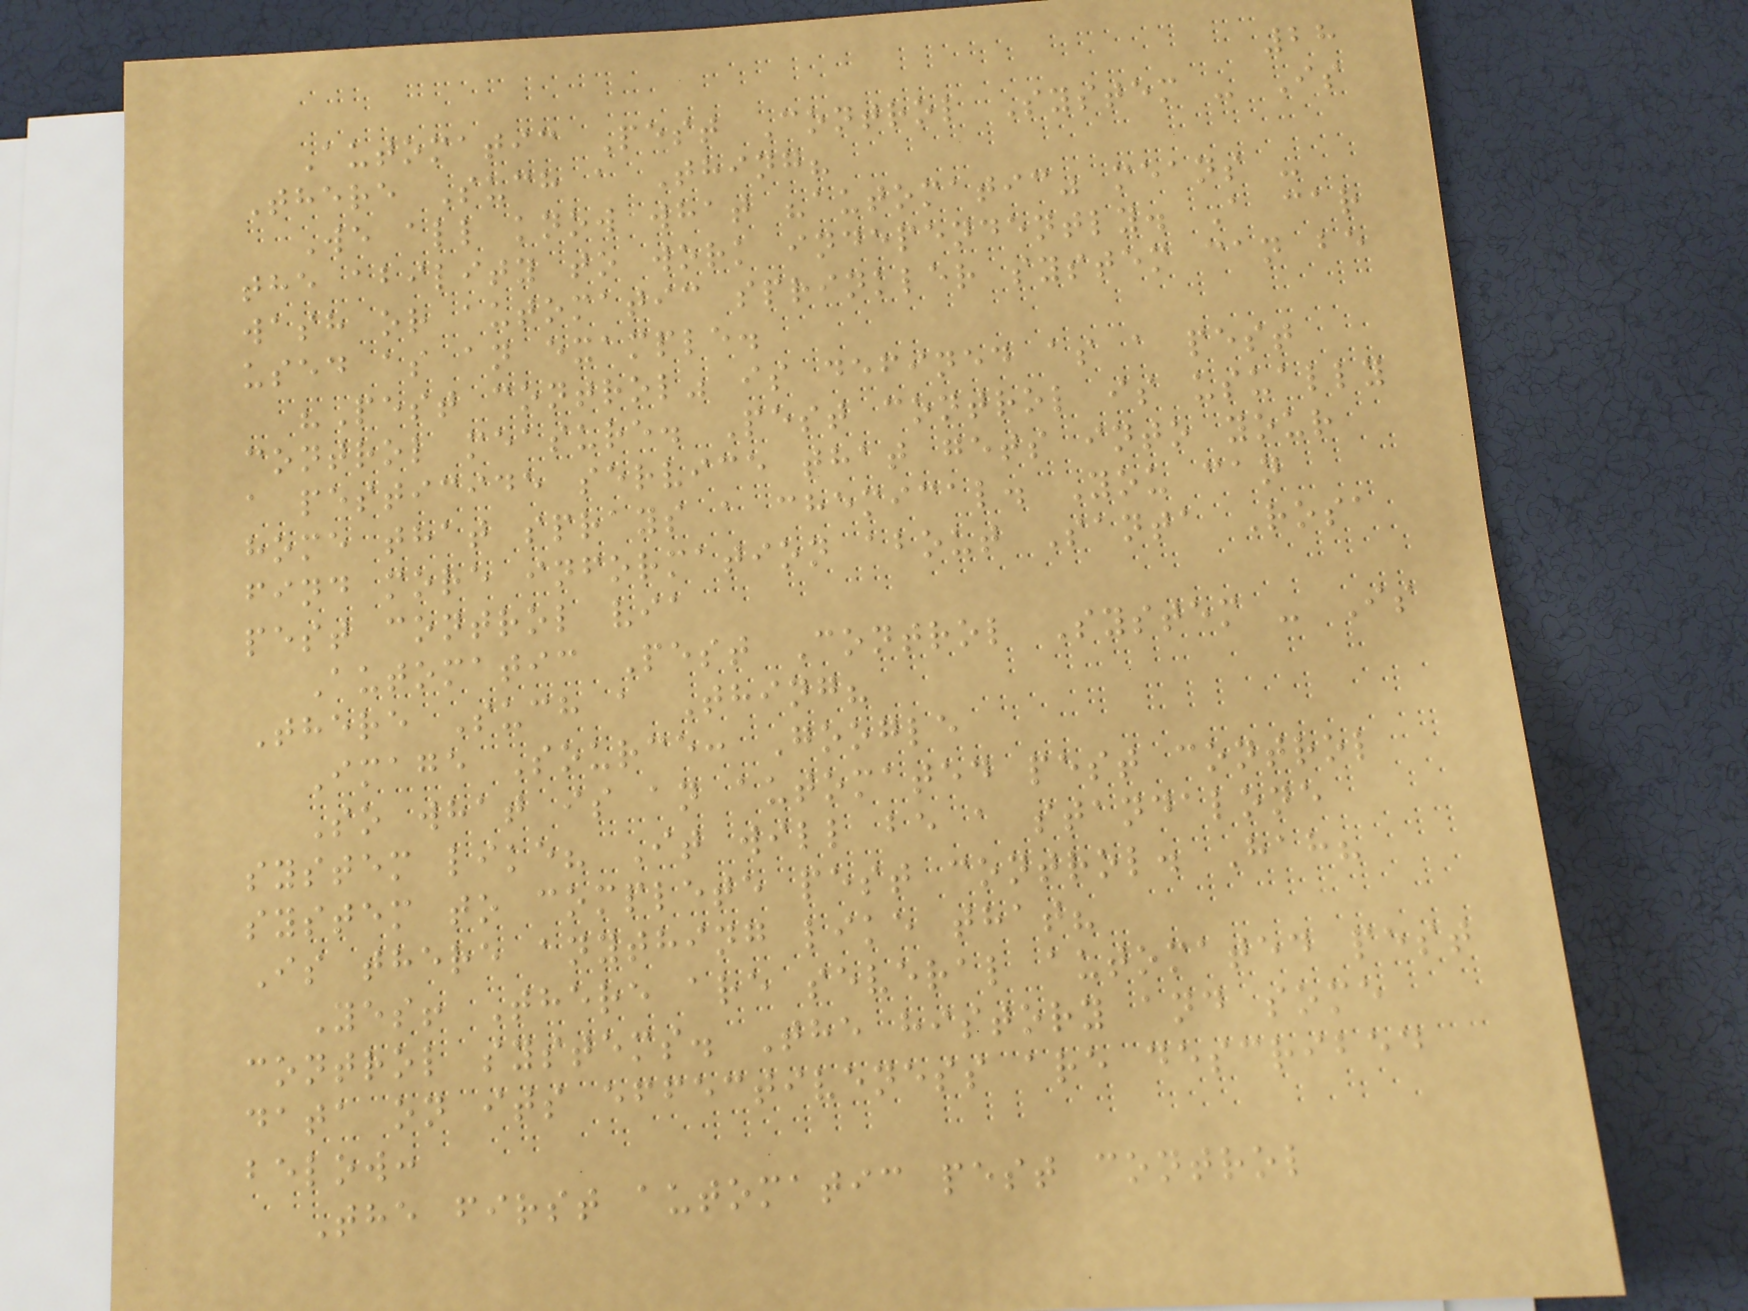28
Automatic Pest Control System - Is
There Such a Thing?
We all know what "automatic" means -
the ability to work independently. A car
wash or automatic sprinkler system can be
used as an example.
"Pest control" is defined as a pest
control measure. Pest control is usually
a pesticide service that gets into your
home that sprays a chemical. You can
find more information about Santa Rosa
pest control via
Automatic Pest Control System - Is
There Such a Thing?
Image Source: Google
So what is an automated pest control
system like? It will be a standalone
system to complete pest control. Hah?
Is there anything like that?
Yes! There are several automated pest
control systems. The history and some
data on its effectiveness are described
below:
The first automatic pest control
